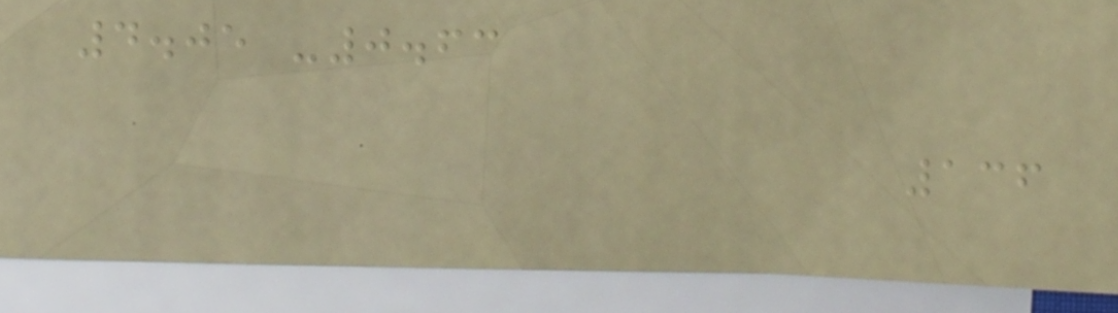4.05 -0.63
136
